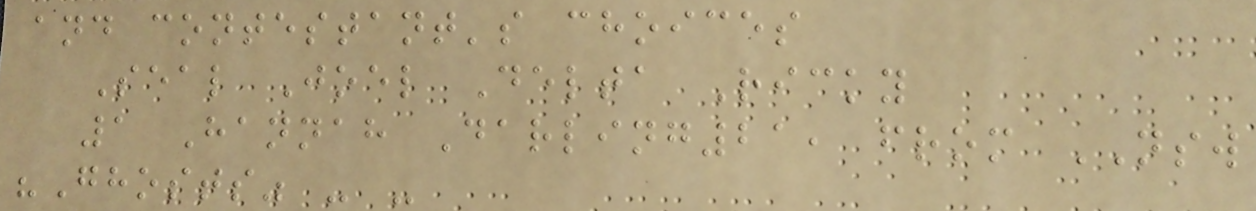and contestant's choices
Seal Joel Delta Ricky
1 Hannah Darling21, from NSW
"Ghosts" - -
